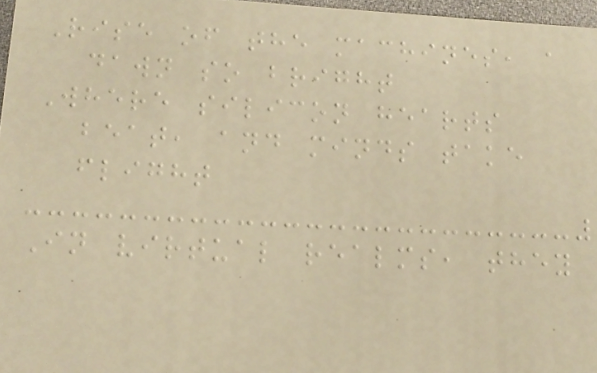Rise of the machines, a
dawn so bright
Where silicon hearts
beat, and minds take
flight
In virtual realms, they
